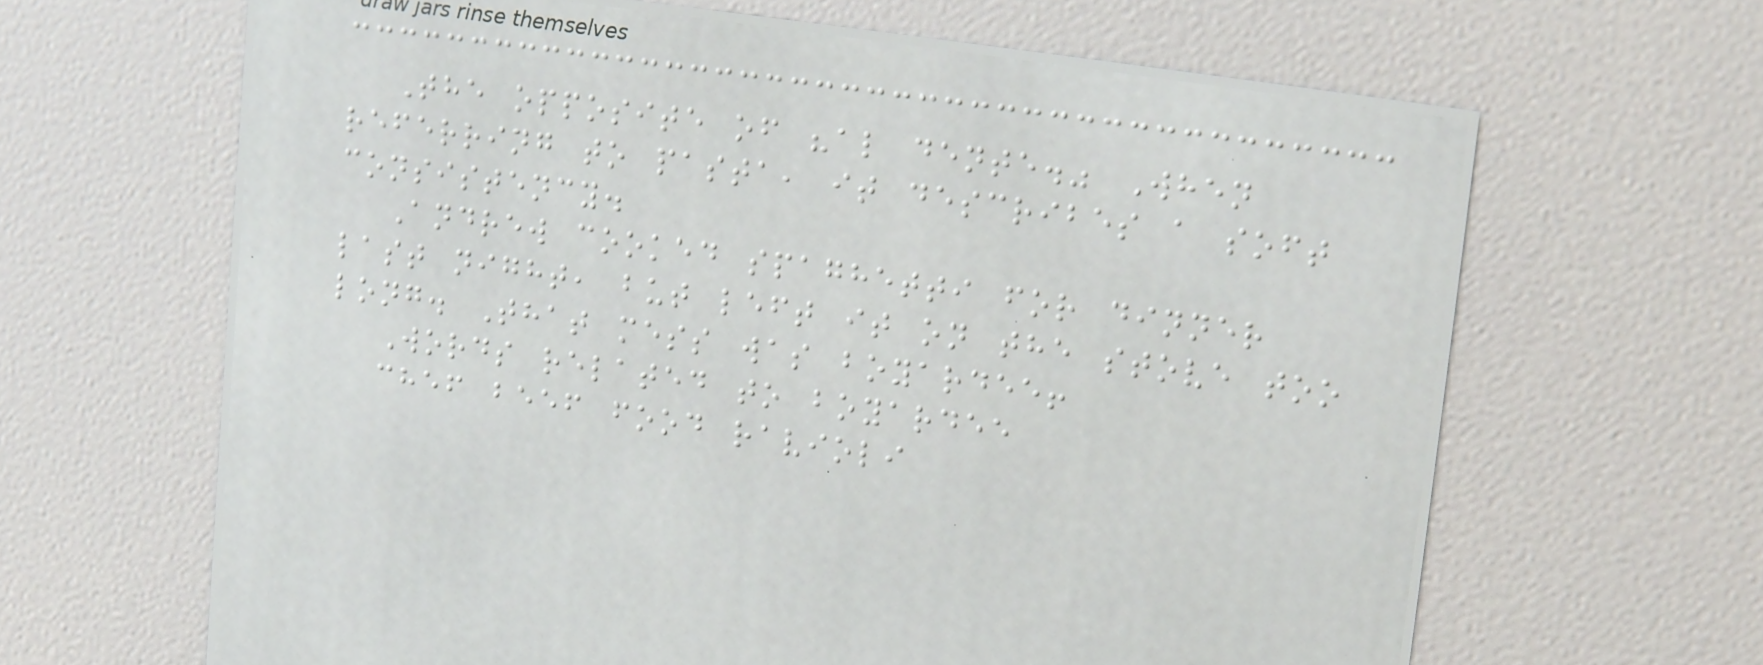The opposite of "al dente." When
referring to pasta, it describes a soft
consistency.
Andrew cooked spaghetti for dinner
last night, but left it on the stove too
long. That mess was boyardee!
Words related to boyardee
chef beef food ravioli
